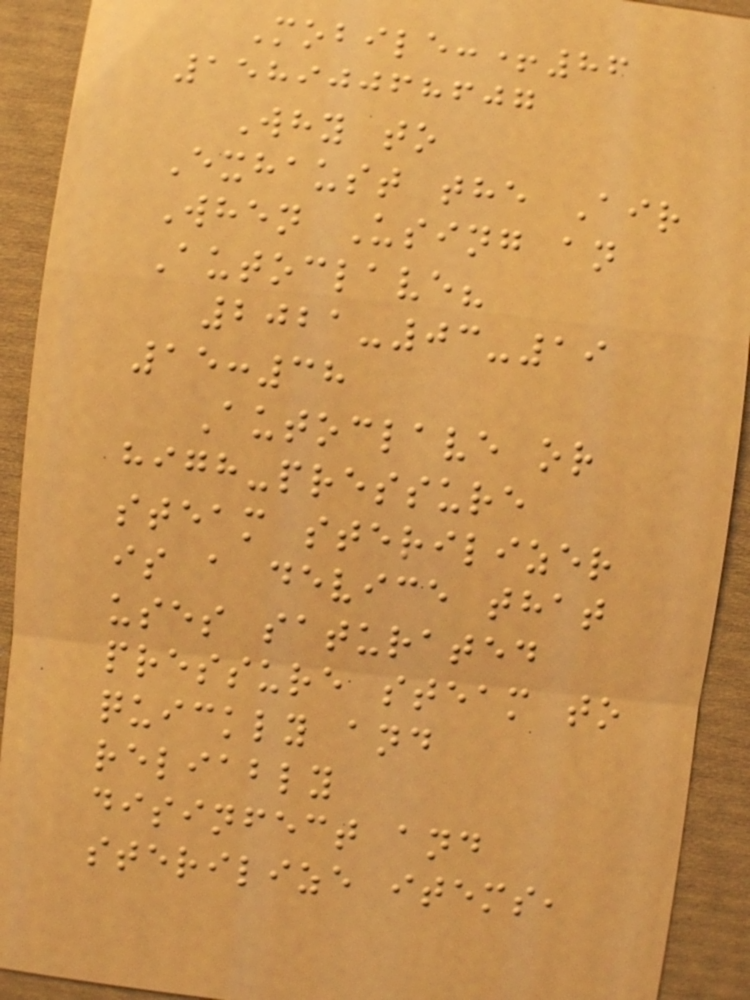Mobile:+86
15890068607
Why to
Exhaust the Air
When Using an
Autoclave?
2021-03-19
15:38
Autoclave or
high-pressure
steam sterilizer
is a device that
uses saturated
pressure steam to
quickly and
reliably
disinfect and
sterilize items,
